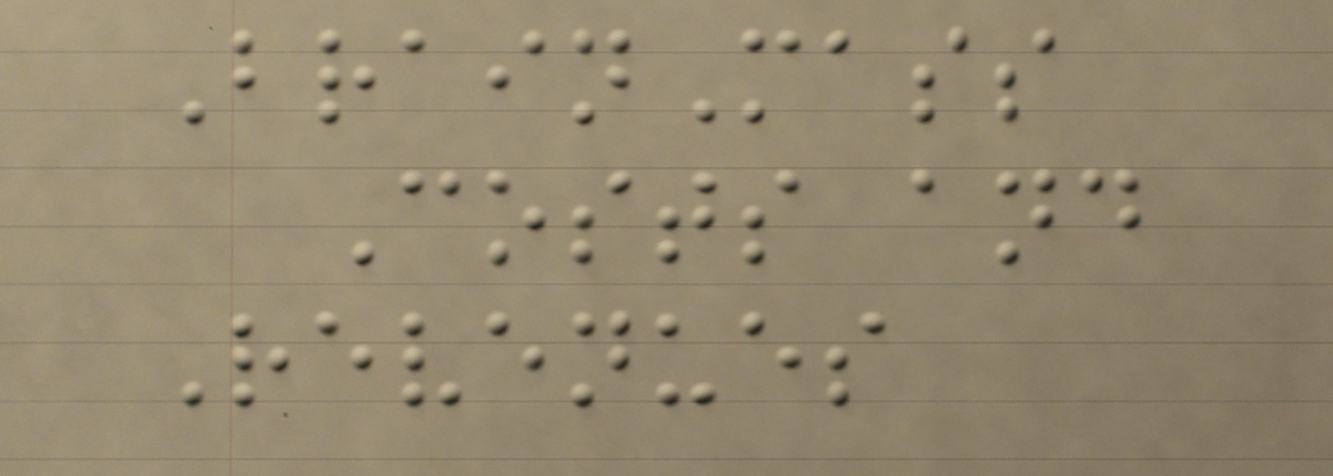BrainMass
Costs and
Revenues
